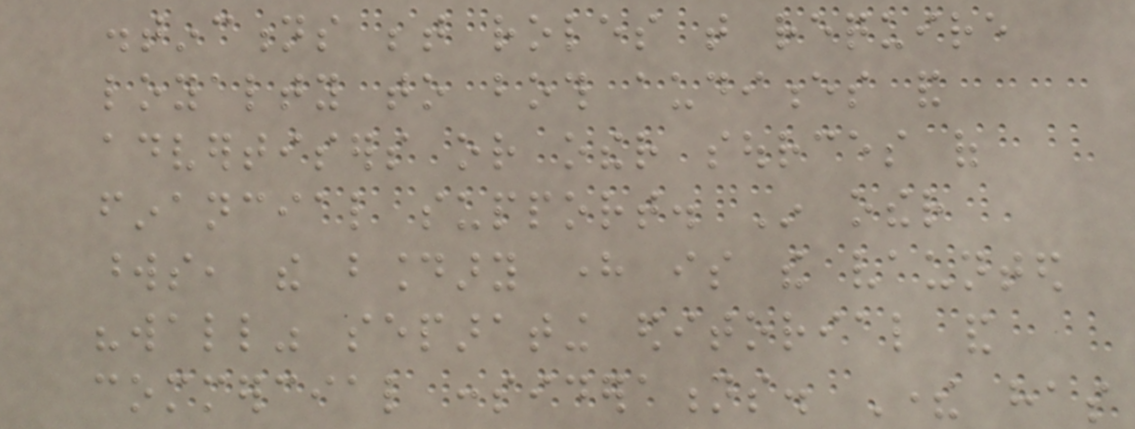distinctions between roles that require
loyalty to both audiences and
advertisers or other sources of
financial support. In other
words, the boundary here is the vaunted
"wall" separating editorial and
commercial considerations. There has
